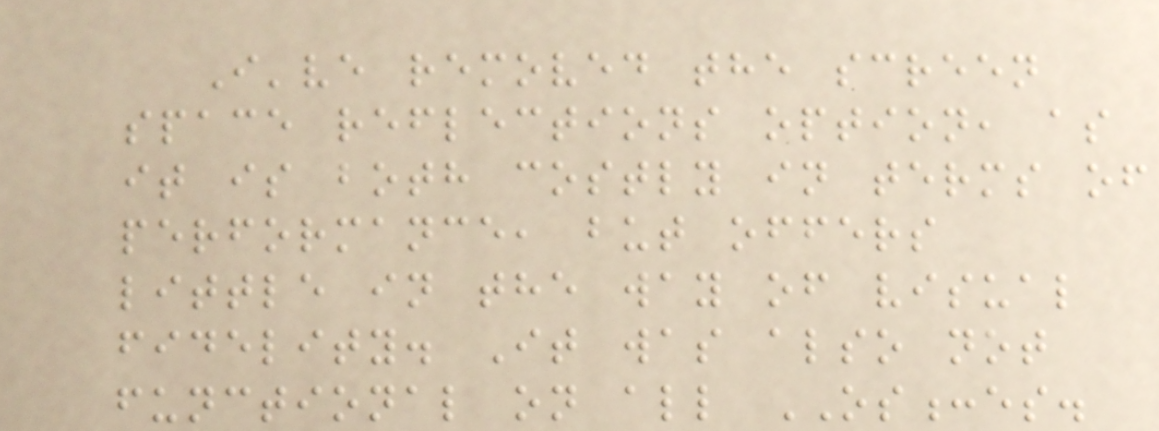I've removed the screen
space reflections option, as
it is both costly in terms of
performance, but offers
little in the way of visual
fidelity. It was also not
functional on all OS:es.
